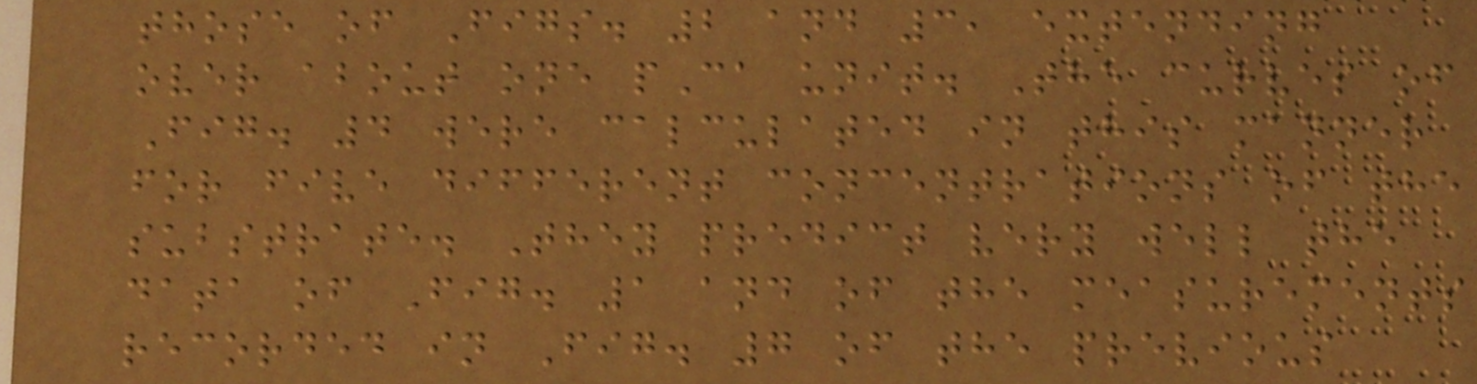those of Figs. 2 and 3, extending
over about one pCa unit. The curves of
Fig. 4 were calculated in this manner
for five different concentrations of the
substrate. They predict very well the
data of Fig. 1 and of the measurements
recorded in Fig. 7 of the previous
